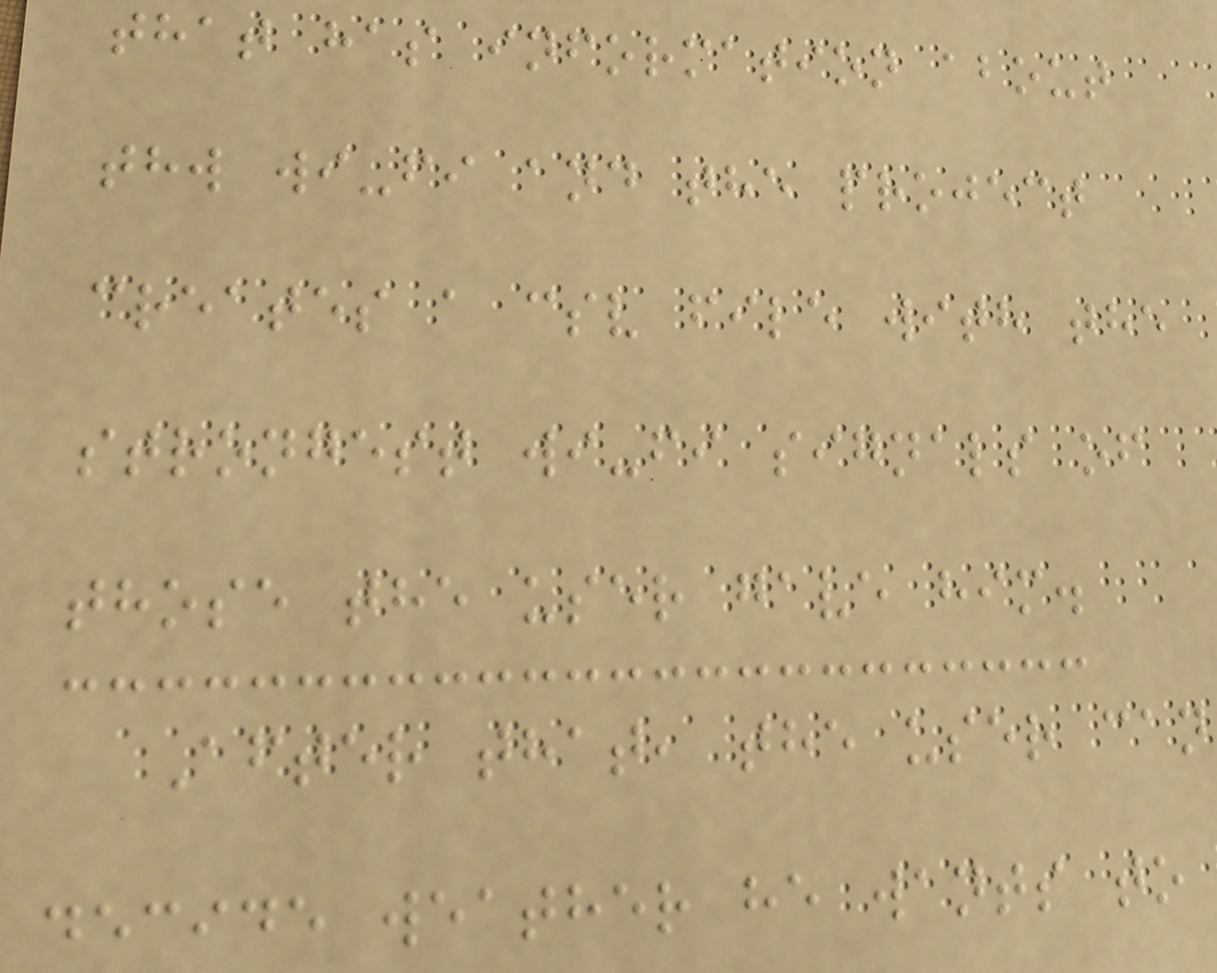that has information about
thw wi-fi and the project
creates a csv file with the
strongest wi-fi signals of
those the user gave him.
After that, the user can
decide weather he wants to
